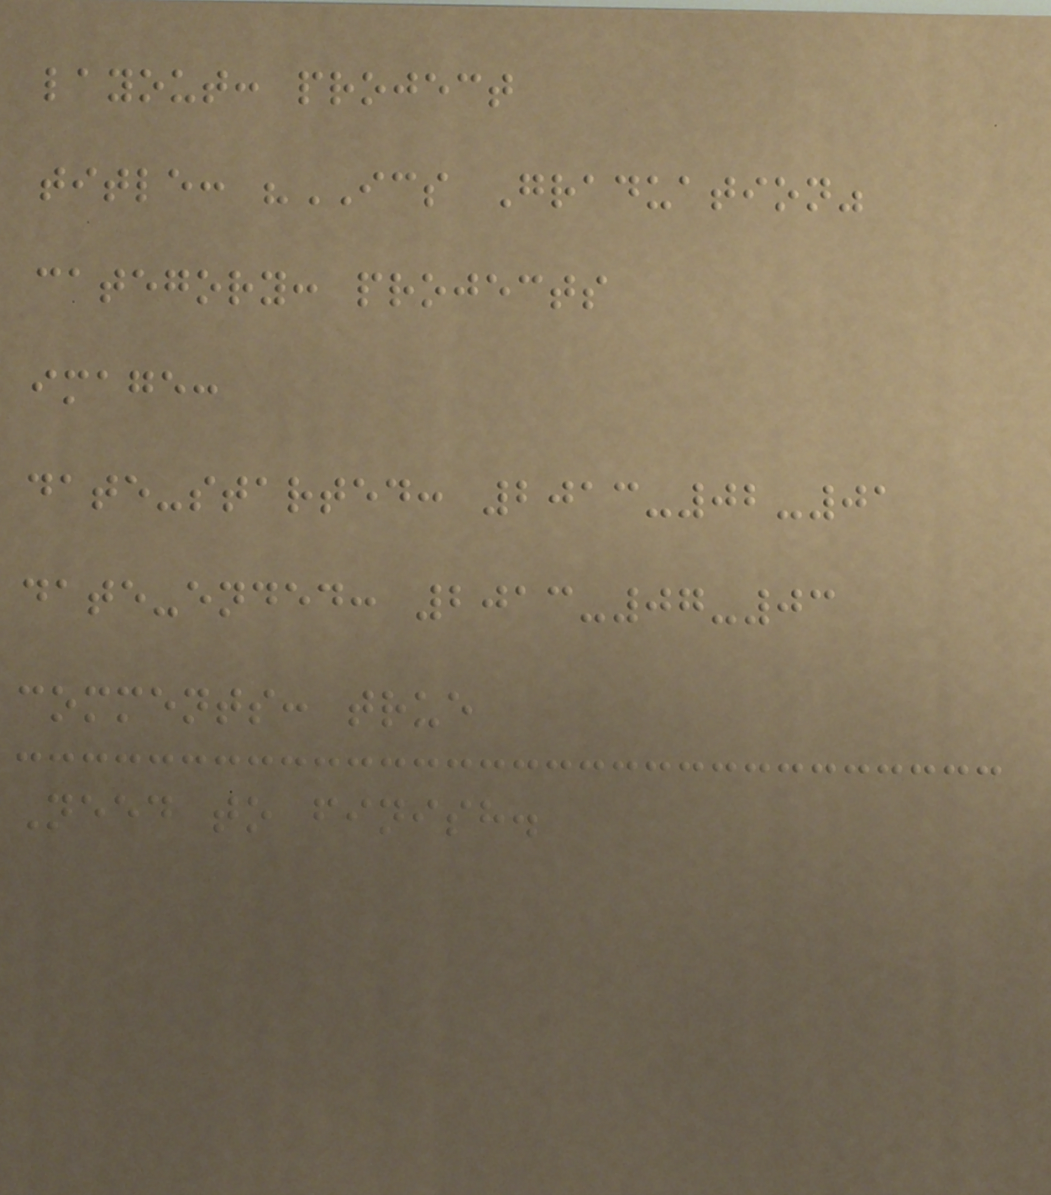layout: project
title: "ICS Graduation"
category: projects
image:
date-started: 2013-02-01
date-ended: 2013-07-03
comments: true
Need to finish.
